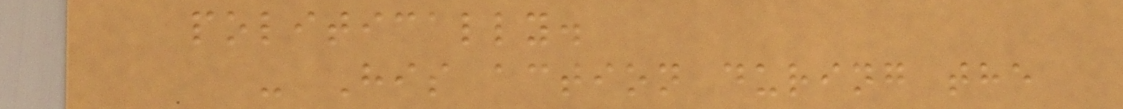politically.
- His action during the
